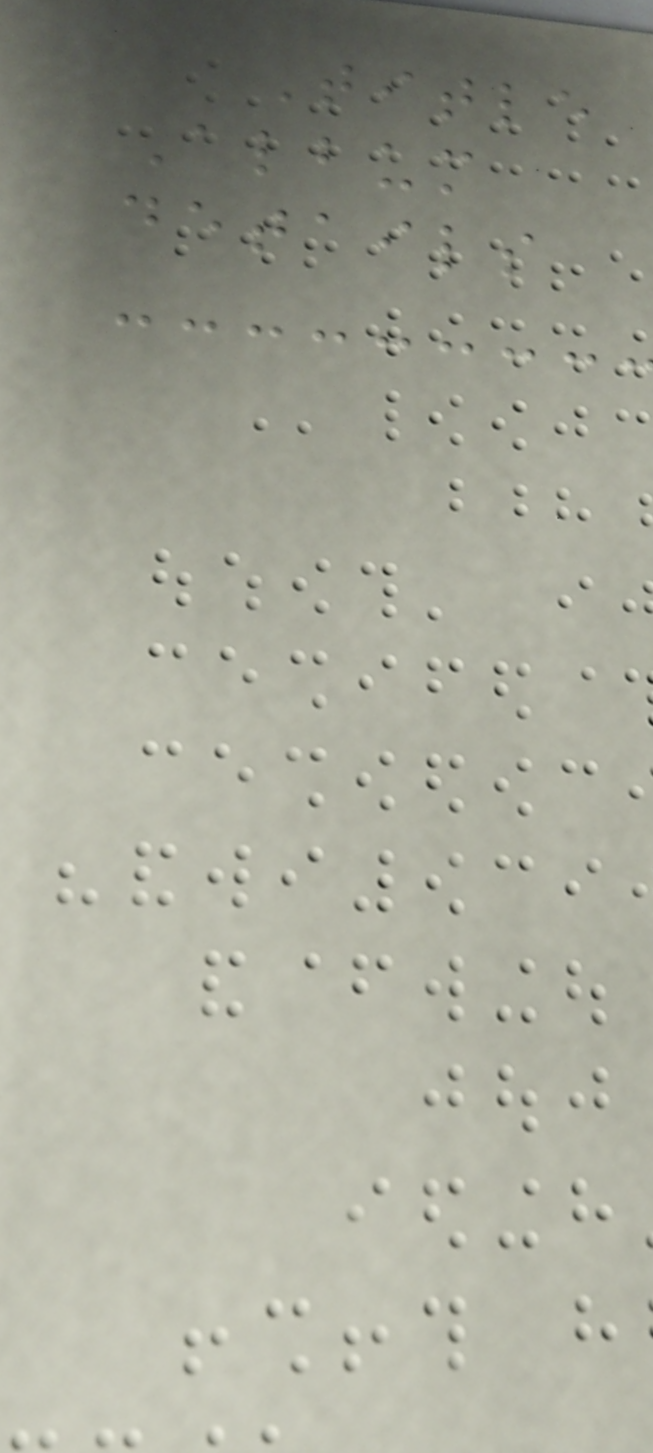Title
Album
details
